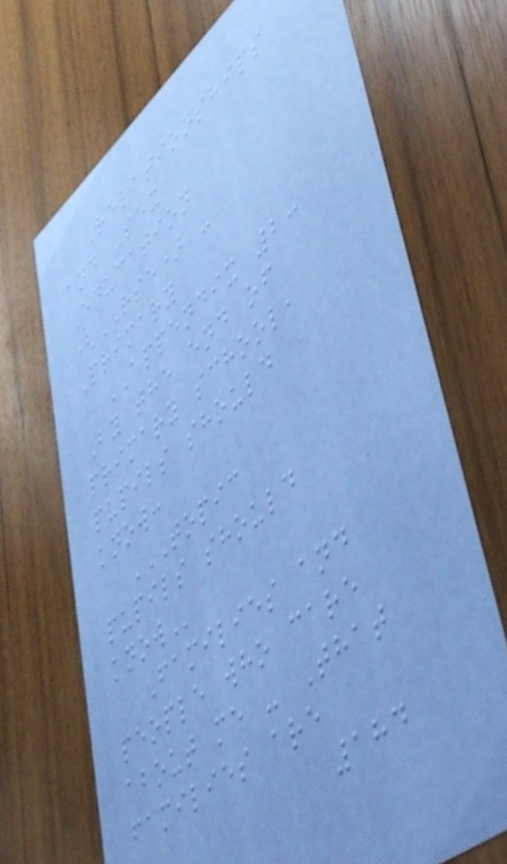Relationships
and Sex
Education
(RSE) -
Primary
APPENDIX 2:
By the end of
primary school,
pupils should
know:
TOPIC
PUPILS SHOULD
KNOW
Families and
people who care
about me - That
families are
184
